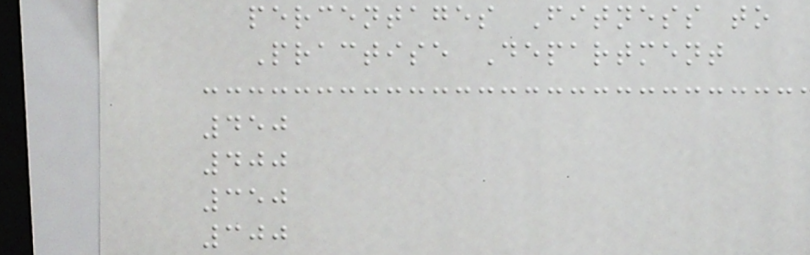percentages Fitness to
Practise Department
450
400
350
300
